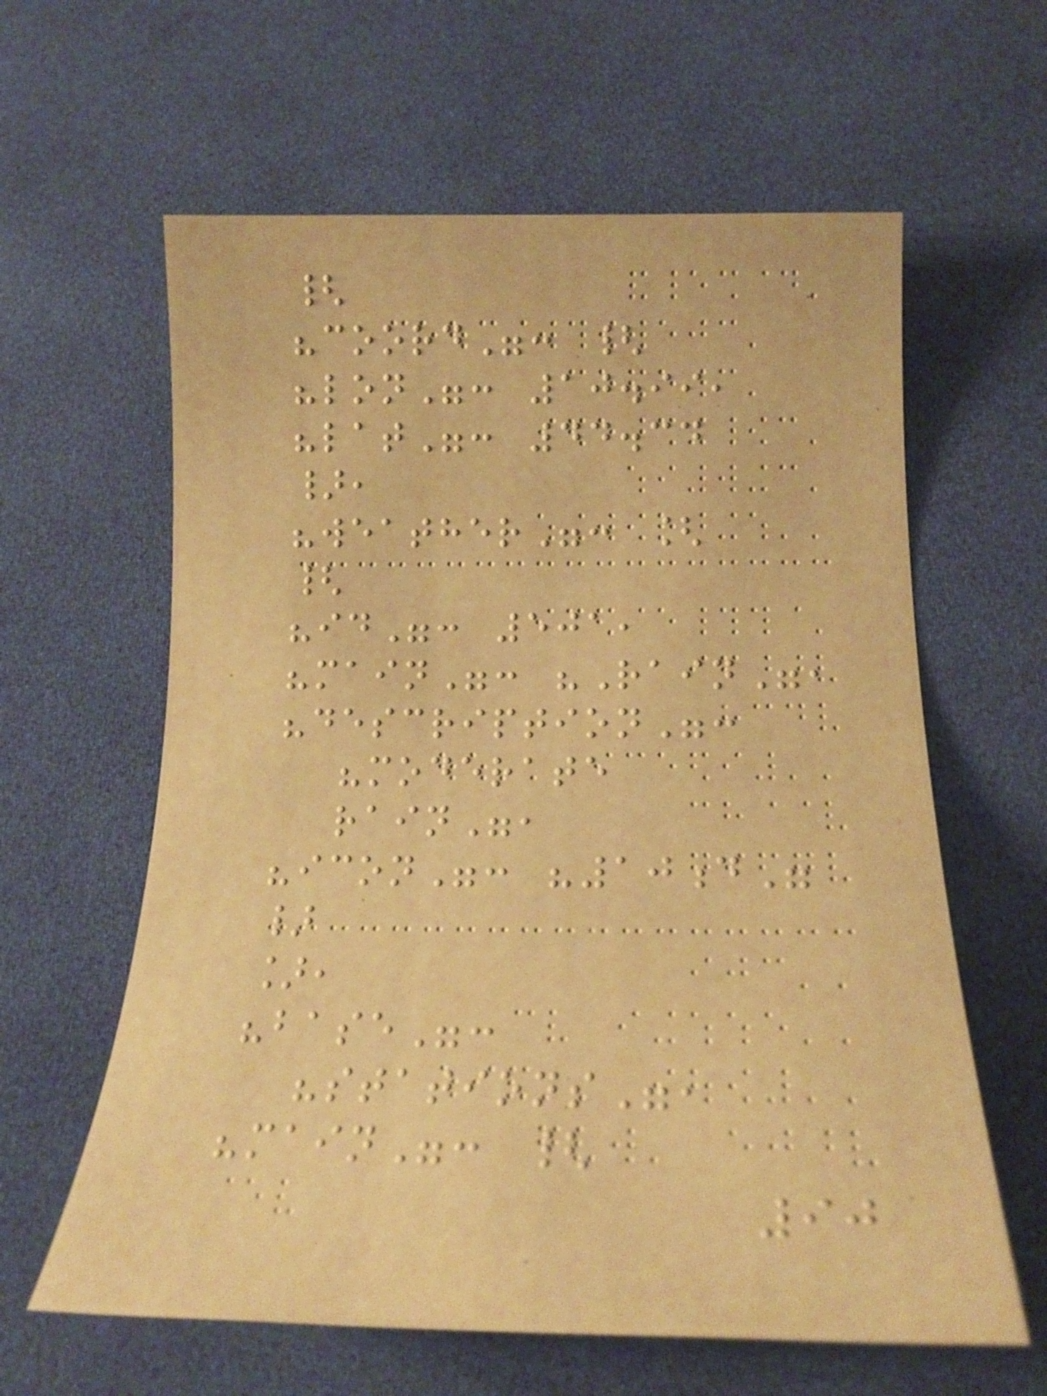{
"coord": {
"lon": 10.99,
"lat": 44.34
},
"weather": [
{
"id": 501,
"main": "Rain",
"description":
"moderate
rain",
"icon": "10d"
}
],
"base":
"stations",
"main": {
90
